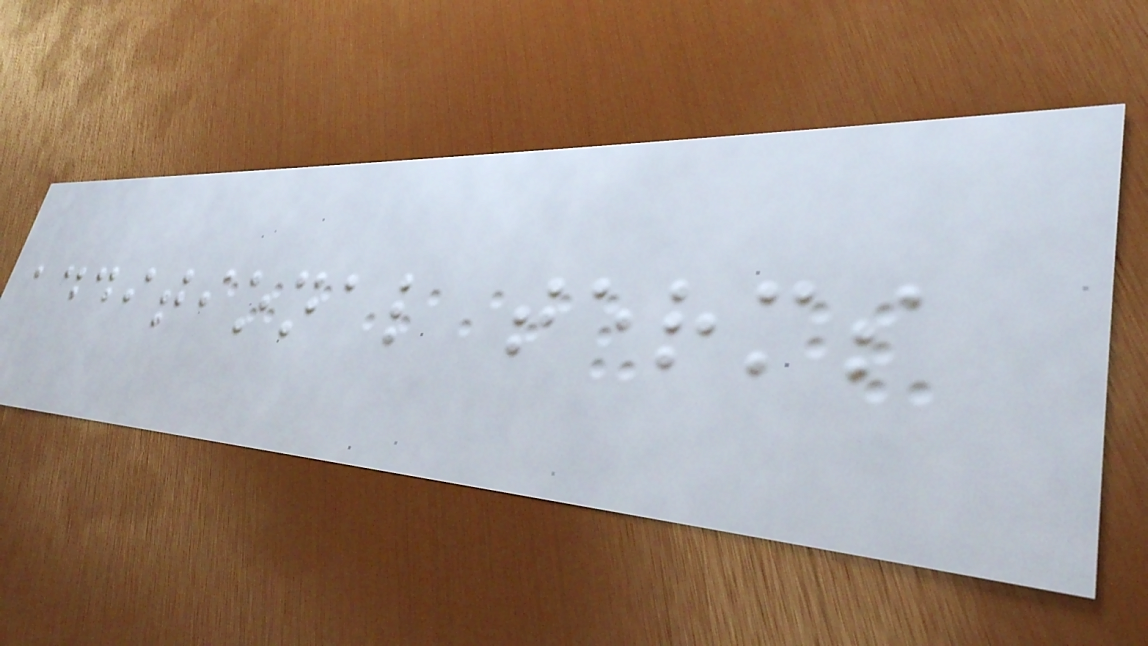additional terms
